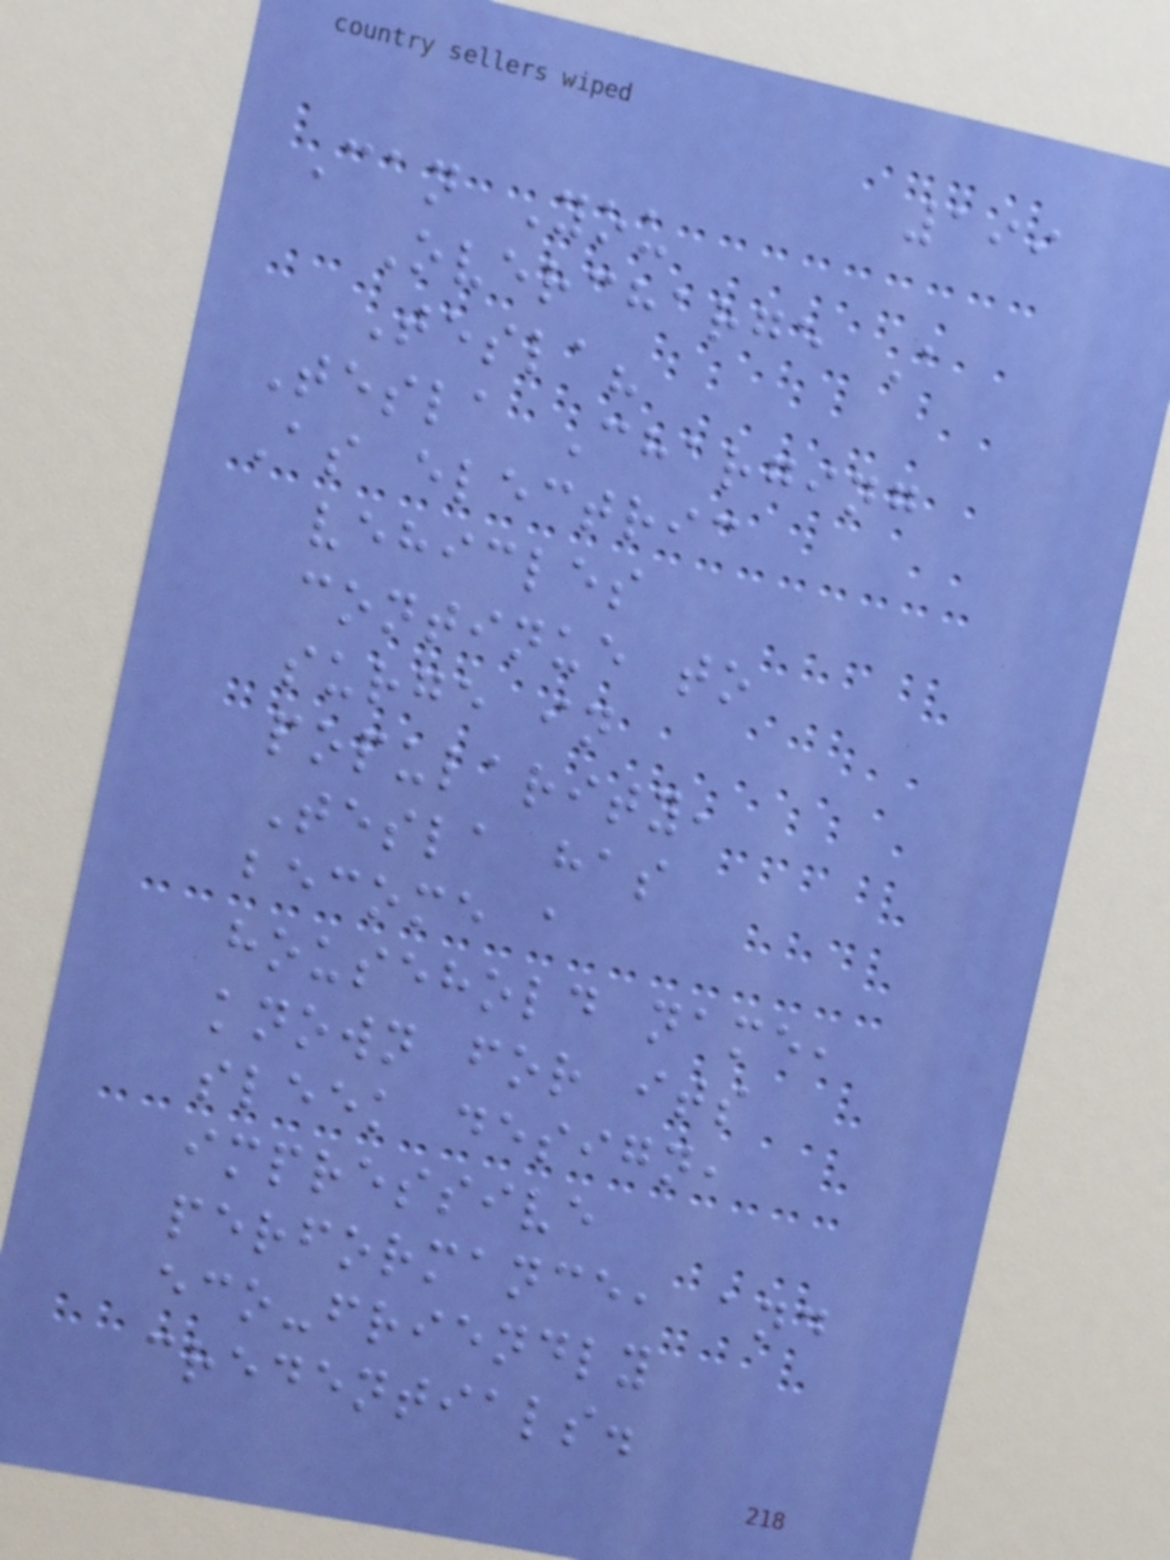199
Can You
Overcharge A
Tesla?
Tesla Charging
As electric
vehicles
continue to
surge in
popularity,
Tesla has
become a
household name,
known for its
sleek design,
impressive
performance, and
eco-friendly
credentials.
